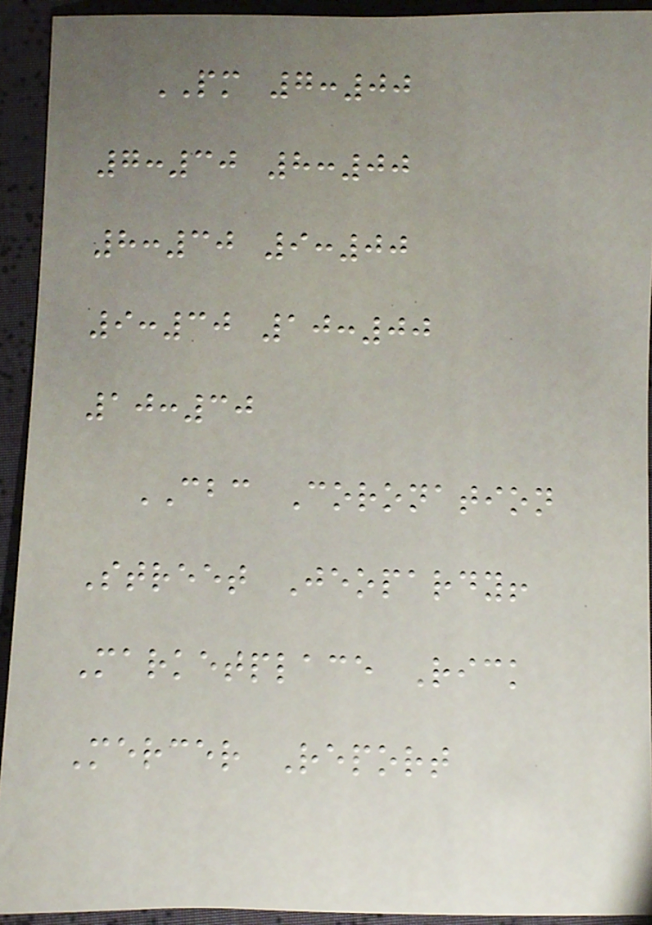PM 7:00
7:30 8:00
8:30 9:00
9:30 10:00
10:30
CBC Coronation
Street Jeopardy!
Marketplace Rick
Mercer Report
